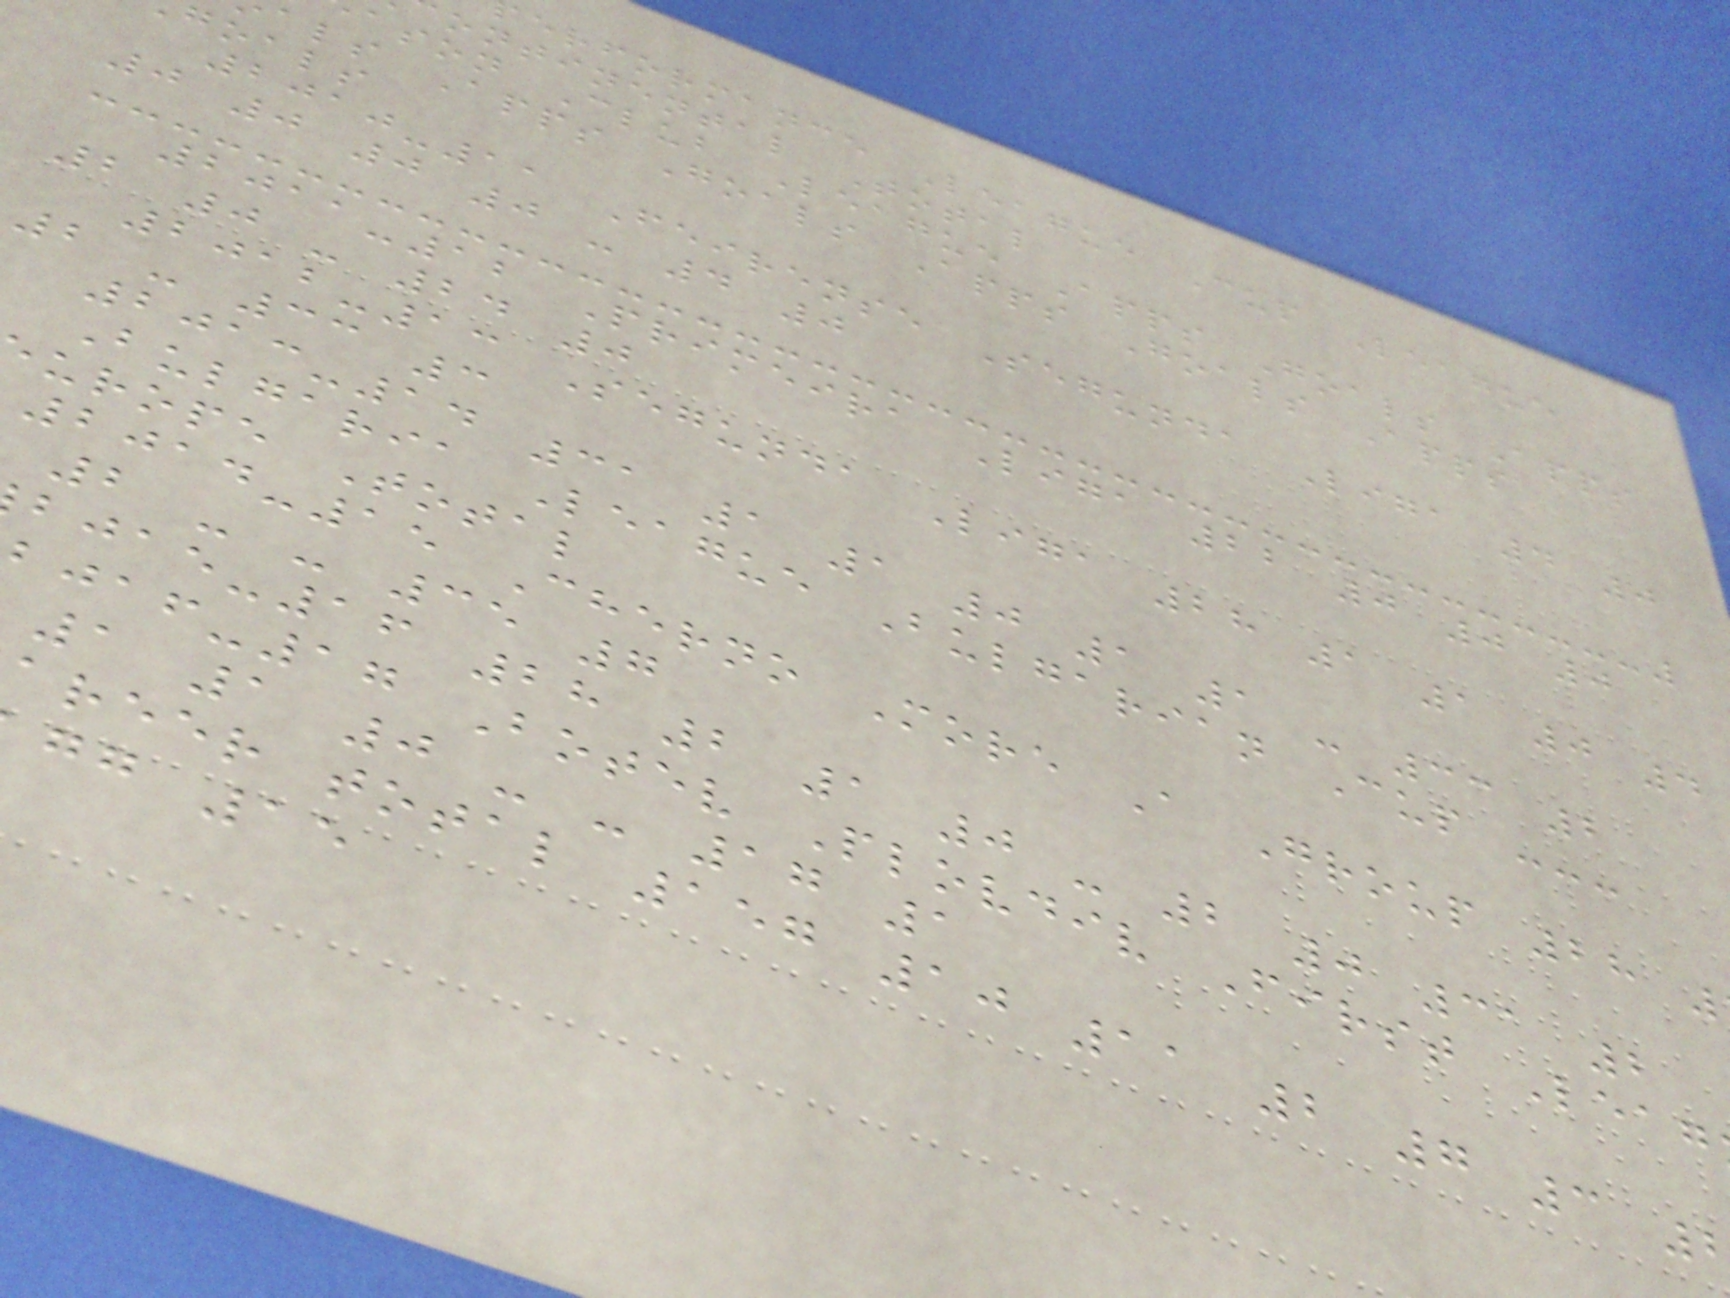erformance League Cup League
ontinental Total
ason Club League Apps Goals Apps
als Apps Goals Apps Goals Apps
goals
2010-11 Feirense Segunda Liga 4 0
0 0 0 0 - 4 0
2011-12 Primeira Liga 22 0 0 0
2 0 - 24 0
2012-13 Segunda Liga 28 1 1 0 4
2 - 33 3
2013-14 31 1 1 0 1 1 - 33 2
Bulgaria League Bulgarian Cup ---
urope Total
2014-15 Cherno More A Group 28
2 - - 35 7
-16 28 2 1 0 - 2 0 31 2
-17 Botev Plovdiv First Leag
1 1 0 - - 17 1
areer total 157 10 11 2 7 3
gg 15
